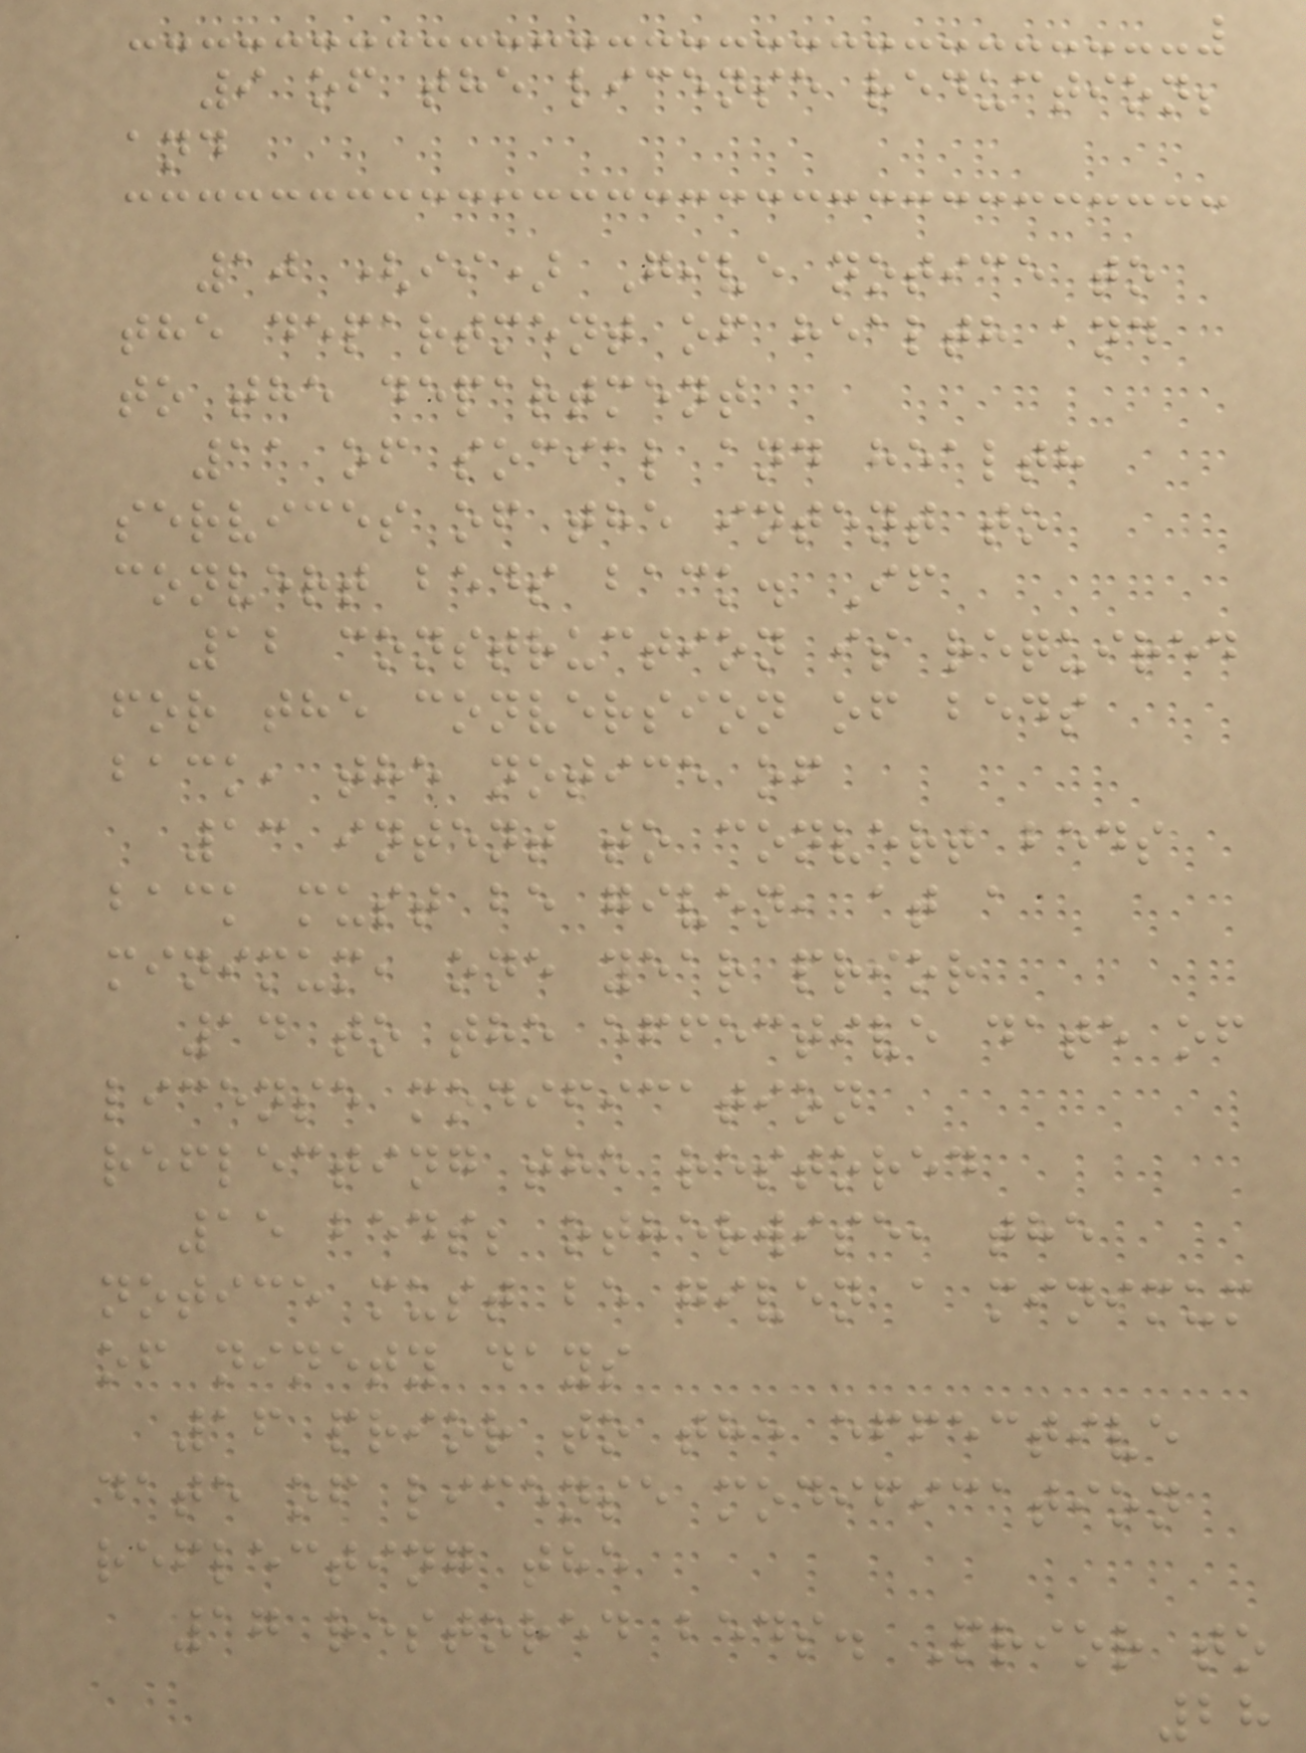9 of the license reduction;
and
10 (ii) Give notice to
the department of health and
to the department
11 of social and health
services of the intent to
convert beds back. If
12 construction is required
for the conversion of beds
back, the notice of
13 intent to convert beds
back must be given, at a
minimum, one year prior
14 to the effective date of
license modification
reflecting the restored
15 beds; otherwise, the
notice must be given a minimum
of ninety days
16 prior to the effective
date of license modification
reflecting the
17 restored beds. Prior to
28
